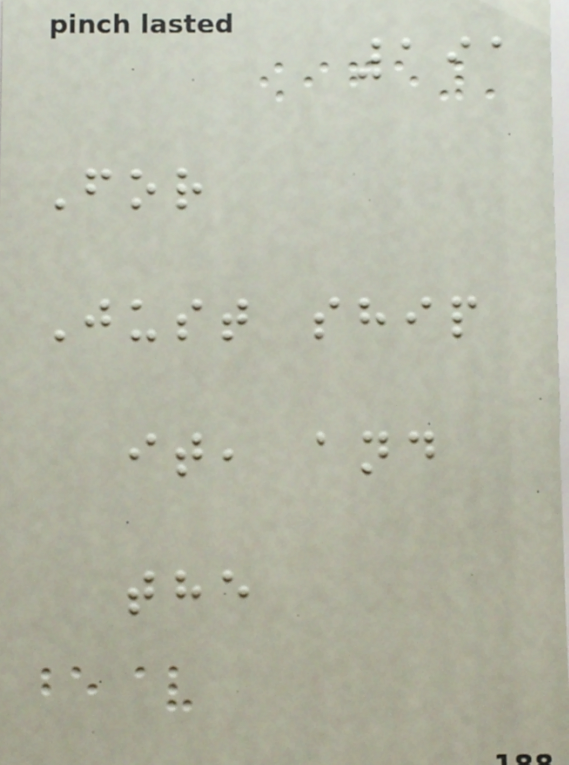191
For
Just ship
it, and
the
